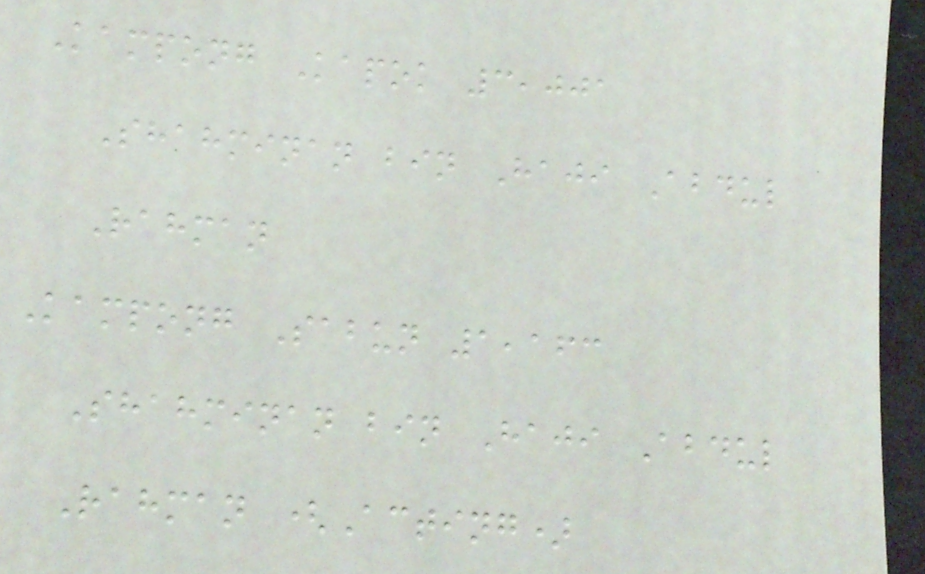Kampong Kapok 3,001
Shahminan bin Haji Abdul
Rahman
Kampong Sabun 1,163
Shahminan bin Haji Abdul
Rahman (Acting)
